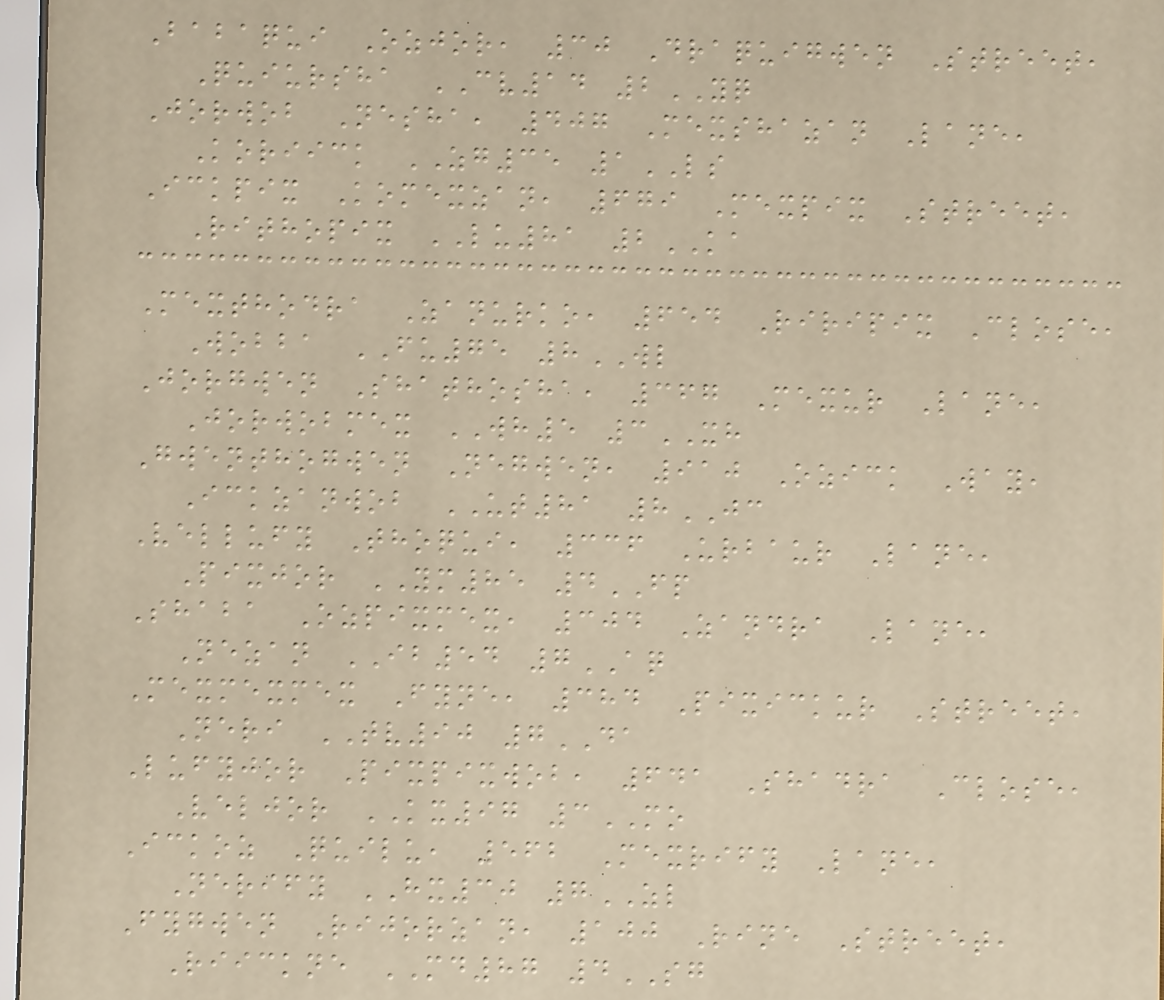Babaqui Ozjor, 30 Draquigwen Street,
Quiursha CV14 2YQ
Jorwob Nesha, 407 Mexshazan Lane,
Koriick ZG35 1LS
Ickpix Komexzan, 679 Mexpix Street,
Rithopix LU81 2KA
Mexthodra Zanurko, 654 Riripix Close,
Wobba FU75 8WL
Jorgwen Shathosha, 367 Mexur Lane,
Jorwobmex WH5 3XH
Gwenthogwen Negwen, 910 Ozick Way,
Ickzanwob UT81 8JC
Vellufy Thoqui, 336 Urbaur Lane,
Pixjor YM85 4FP
Shaba Ozpixmex, 304 Zandra Lane,
Nezan IB54 7AQ
Mexmexmex Fyne, 384 Pixickur Street,
Neri TV90 7DA
Lufyjor Pixpixwob, 641 Shadra Close,
Veljor KX97 3MO
Ickoz Quilu, 562 Mexrify Lane,
Nerify HX30 7ZL
Fygwen Rijorzan, 100 Rine Street,
Riickne MD87 4SG
